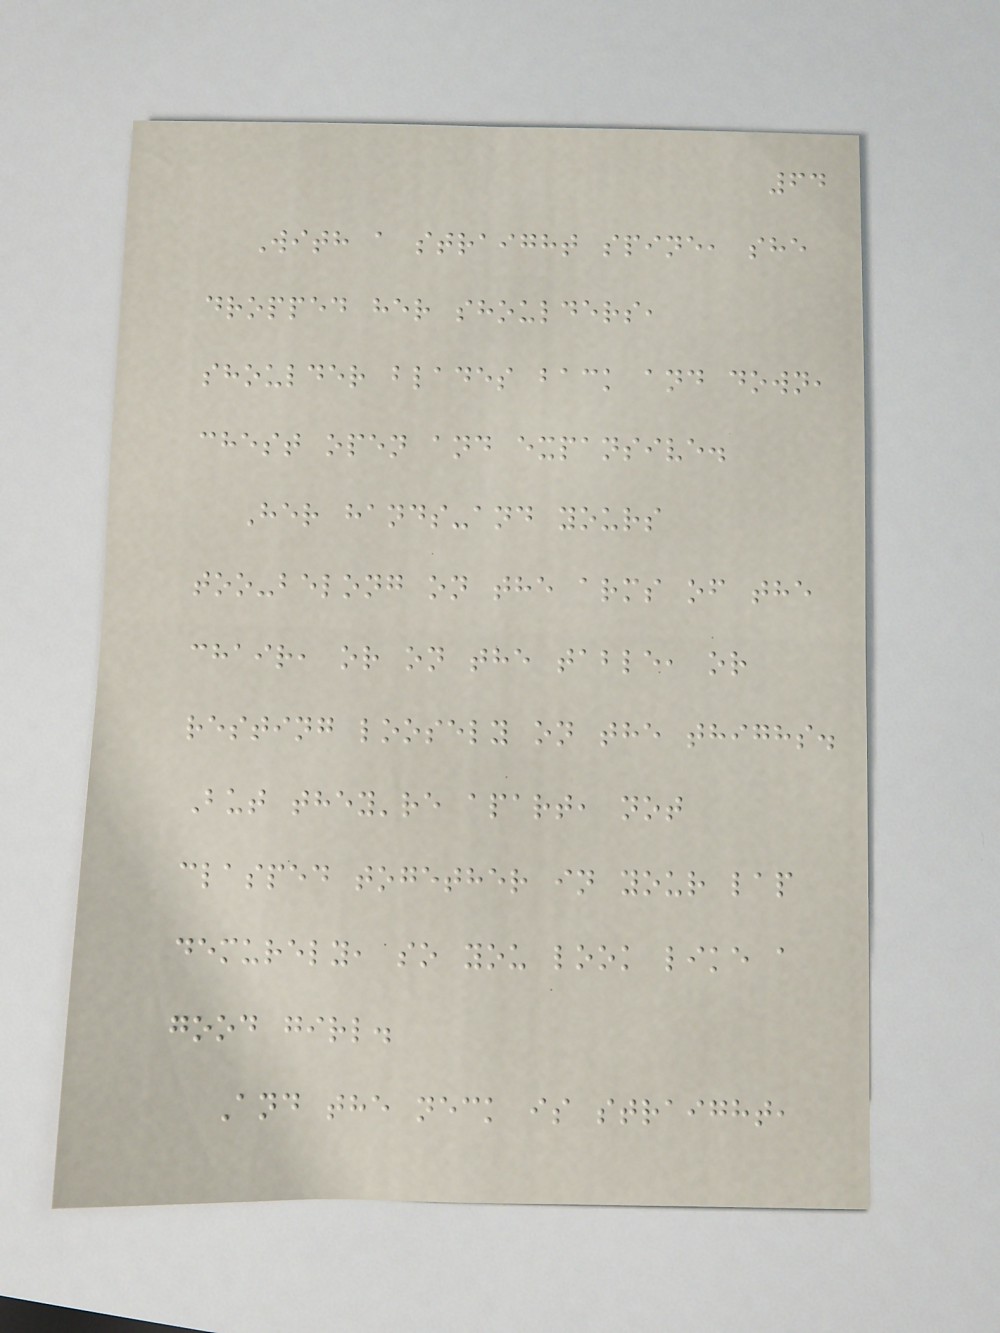64
With a straight spine, she
dropped her shoulders,
shoulder blades back and down,
chest open and expansive.
Her hands-and yours
too-belong on the arms of the
chair, or on the table, or
resting loosely on the thighs.
But they're apart, not
clasped together in your lap
demurely, so you look like a
good girl.
And the neck is straight,
